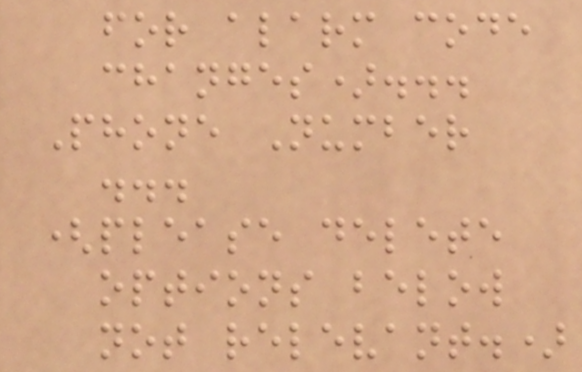for alarm code
changes)...
Phone Number
...
(please delete
options below
not relevant.)
